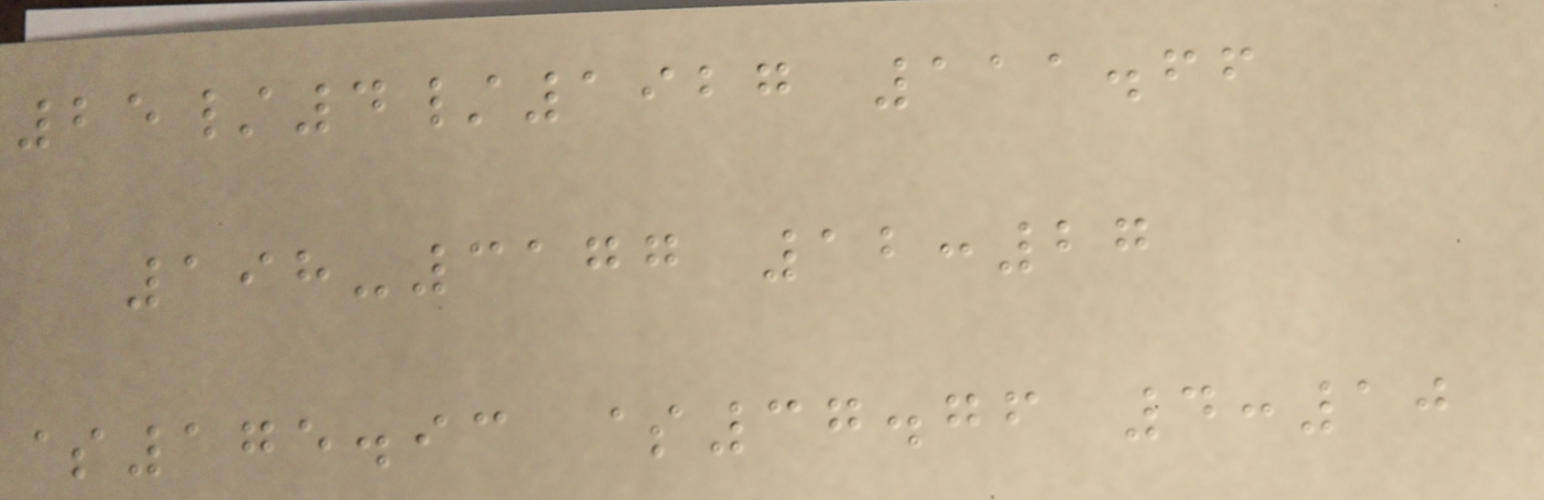25/4/1927 111.66
198-3177 12:27
$175.93 $37.76 4:10
